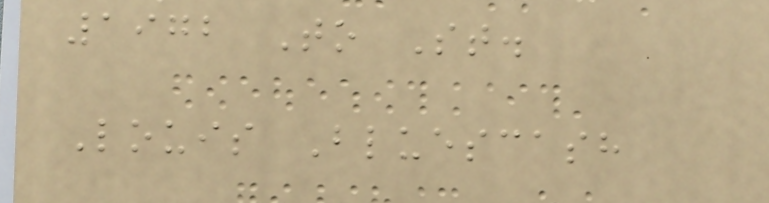1972 To St.
Louis Bluescash
